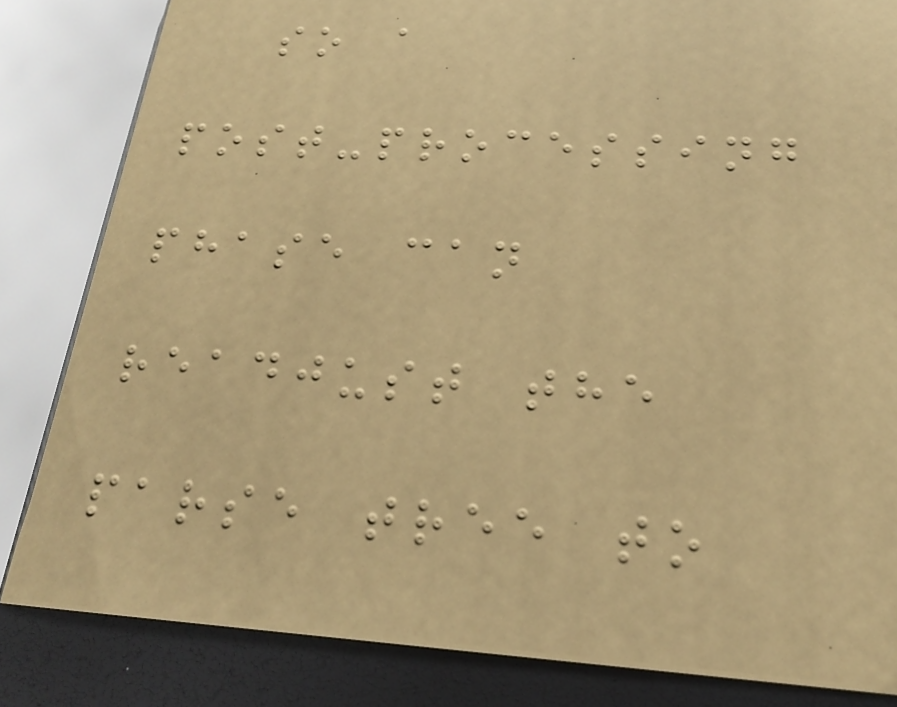so a
post-processing
phase can
readjust the
parse tree to
